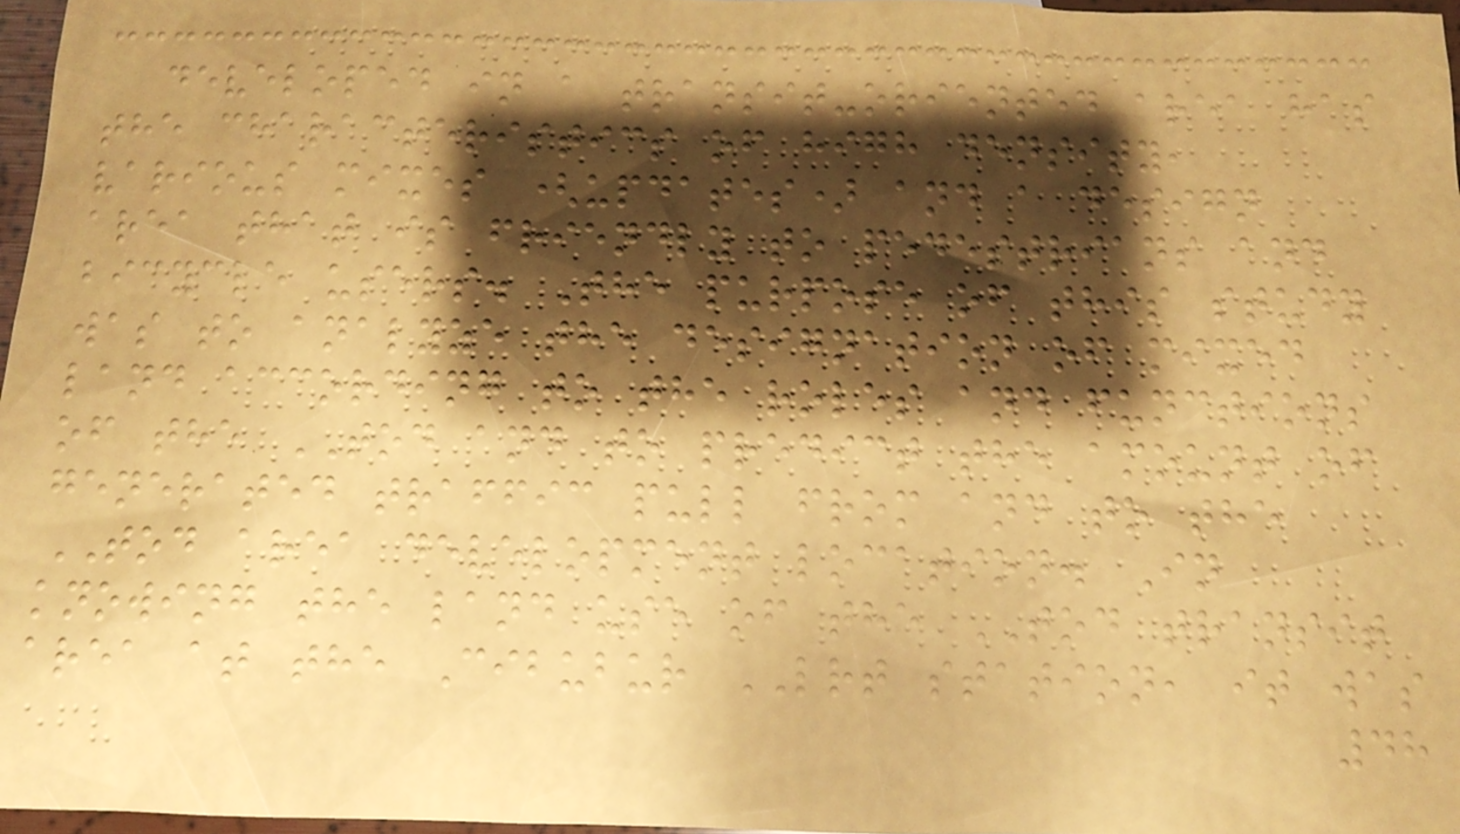developed in a transit-oriented area has
the characteristics of high density,
various mixes (updates) and a design
area that is friendly to pedestrians and
bicycle users. The purpose of this study
was to analyze the designation of mixed
land according to the roles and functions
of the TOD and to predict the amount of
generated traffic pull from and to the
TOD area development location. In
knowing the land use of the TOD transit
area at the Cibubur LRT station, it was
48
